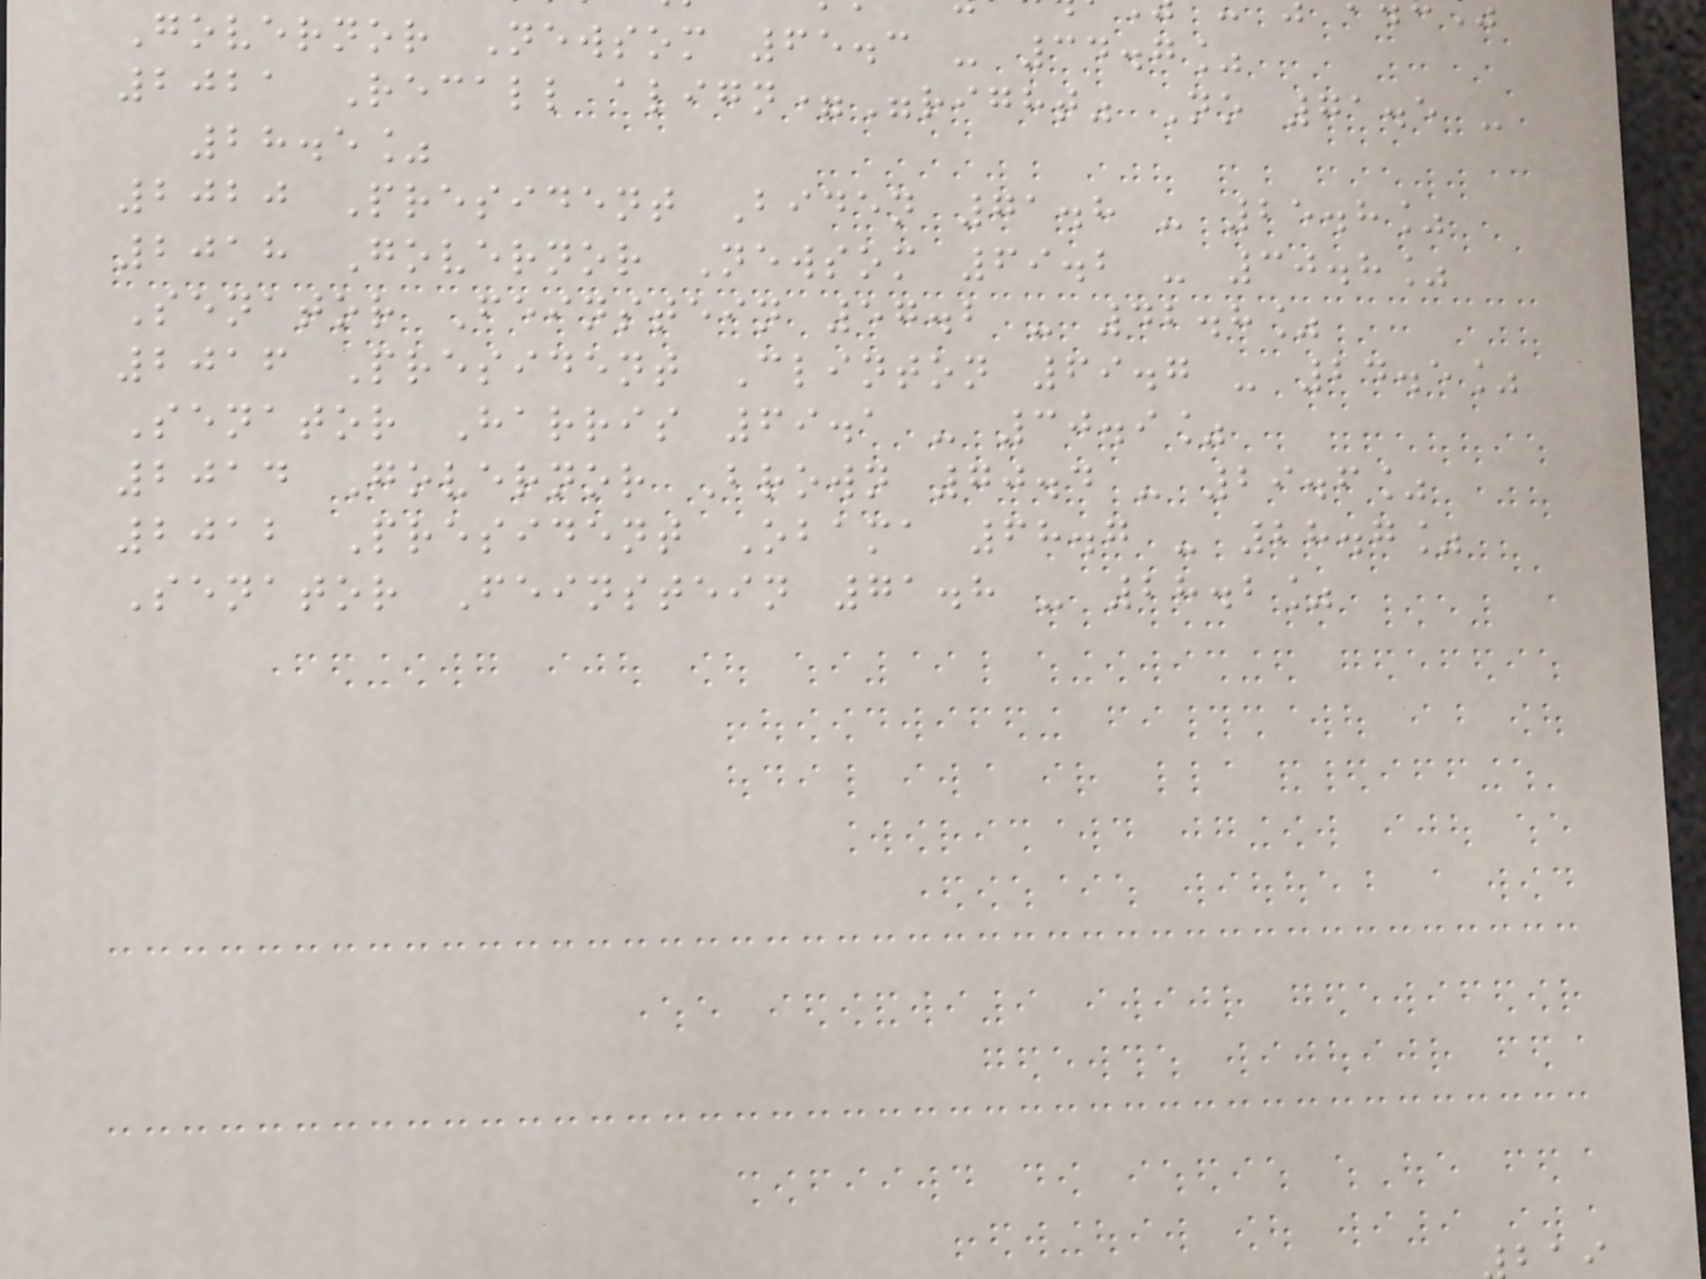Governor Newsom 65.3 - 34.7%
2021 Recall align="right" No 71.5 -
28.5%
2020 President Biden 71.8 - 25.8%
2018 Governor Newsom 69.2 - 30.8%
Senator Feinstein 57.2 - 42.8%
2016 President Clinton 69.7 - 24.5%
Senator Harris 69.1 - 30.9%
2014 Governor Brown 70.4 - 29.6%
2012 President Obama 68.7 - 28.7%
Senator Feinstein 71.8 - 28.2%
